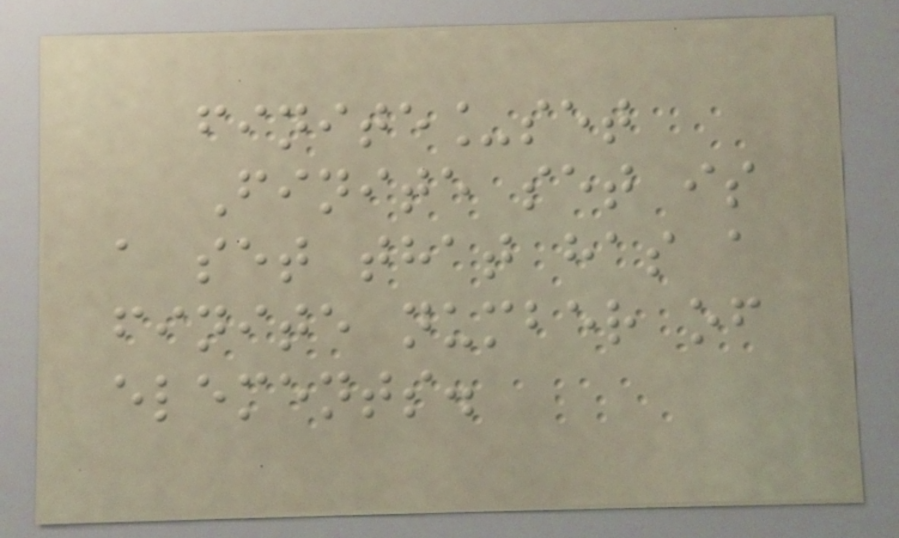finite_set
Finite set is
a set that has a
finite number of
elements.
